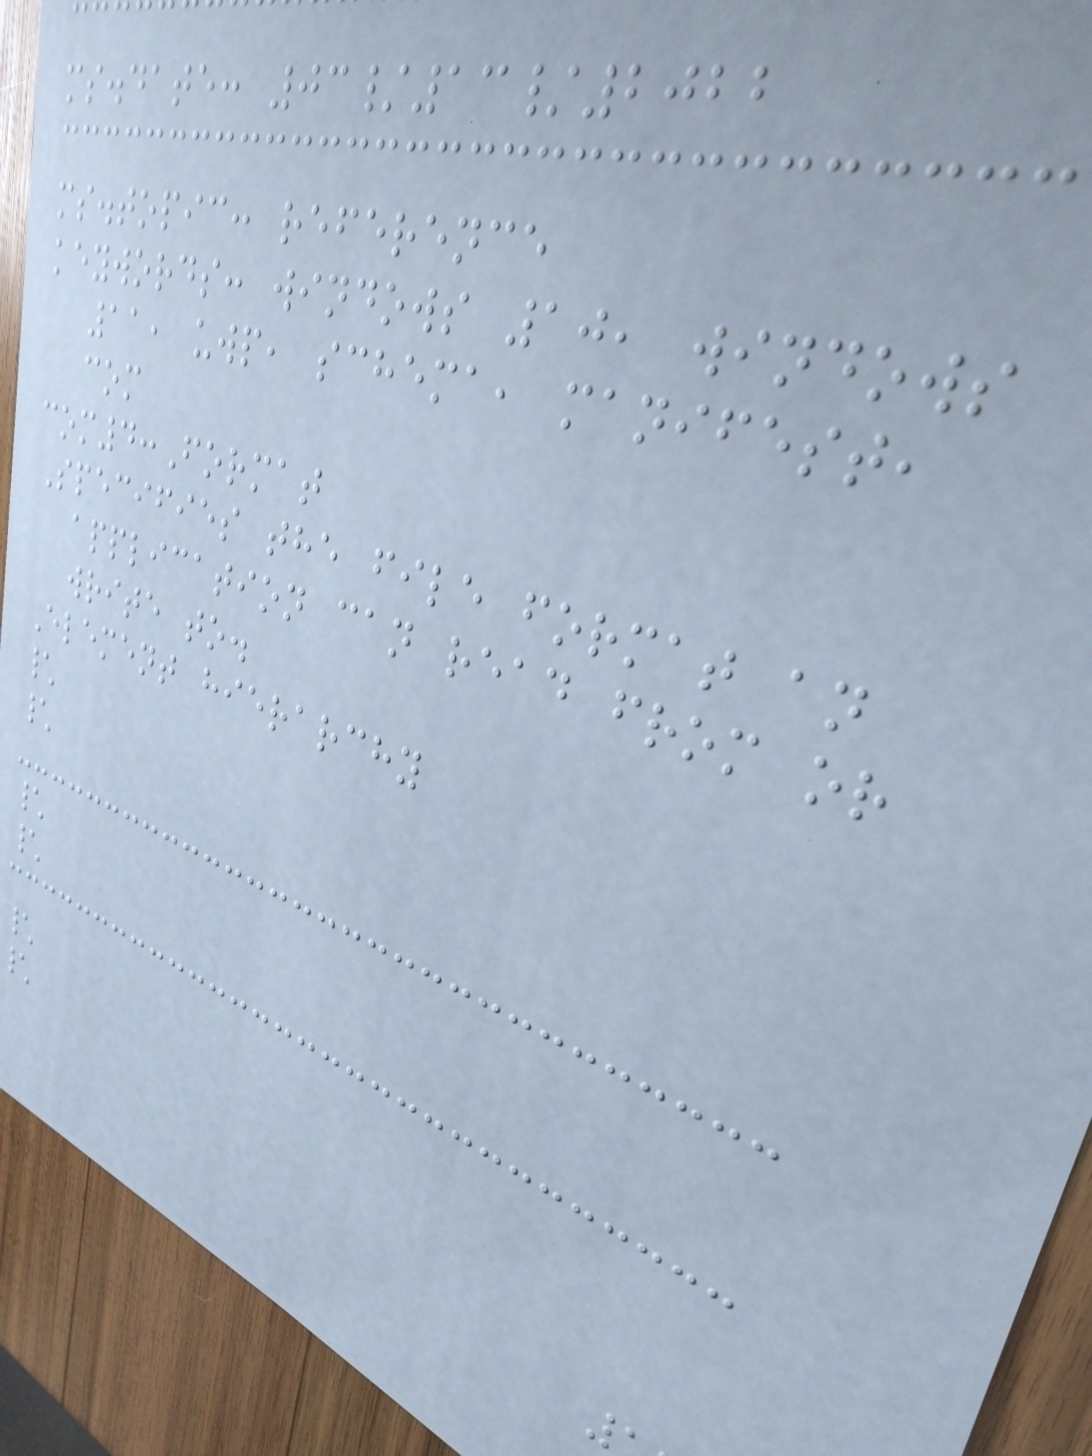ms.date: 03/13/2022
ms.topic: reference
keywords: windows 10, windows
11, uwp, schema, manifest,
com
com4:Format
Specifies the file format an
application can read from or
write to.
Element hierarchy
\
\
\
\
\
\
